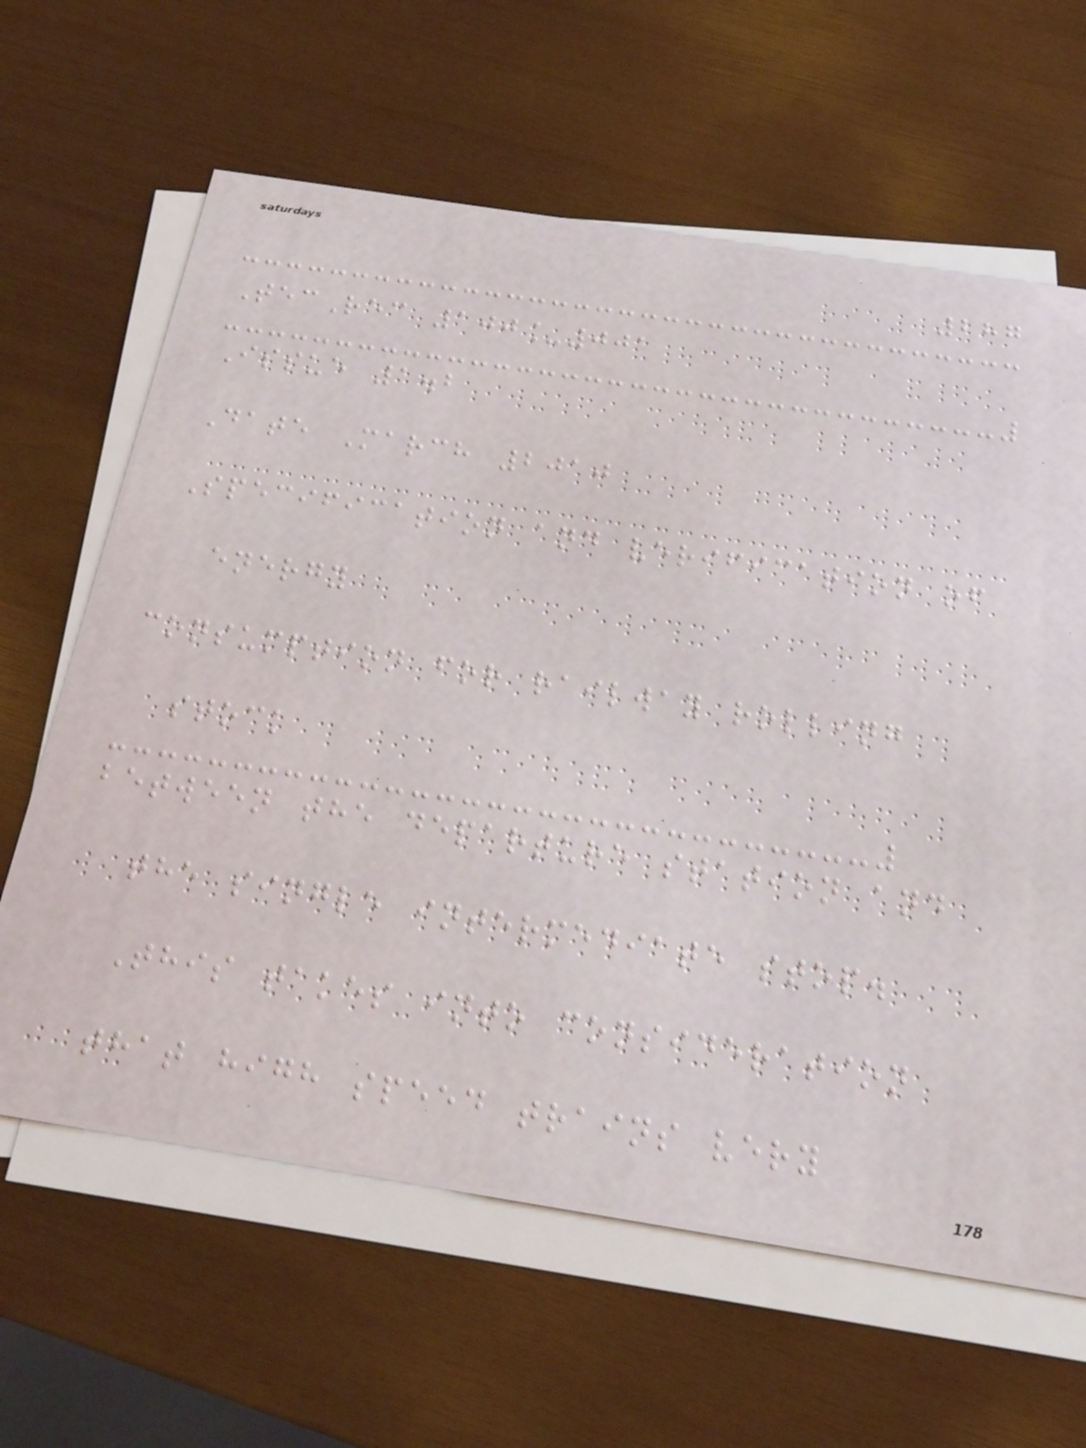287
TecRec 100_001
Issue 1.2
Date March 2010
Specification and verification of
energy
consumption for railway rolling
stock
between the departure station and
the single intermediate stop.
This takes into consideration
that high speed trains very
